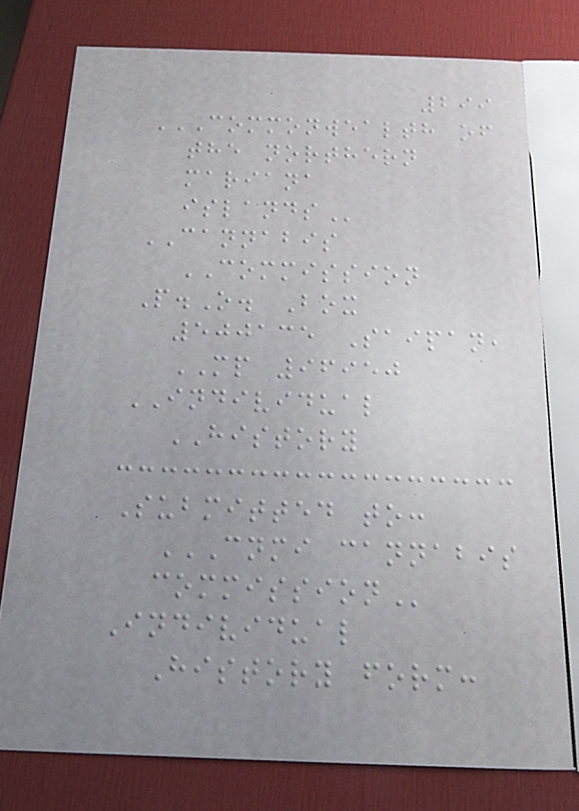299
COMMONWEALTH OF
THE NORTHERN
MARIANA
ISLANDS
CANNABIS
COMMISSION
P.O. Box
500135 Saipan,
MP 96950
INDIVIDUAL
HISTORY
Submitted to:
CNMI CANNABIS
COMMISSION
Individual
History form:
